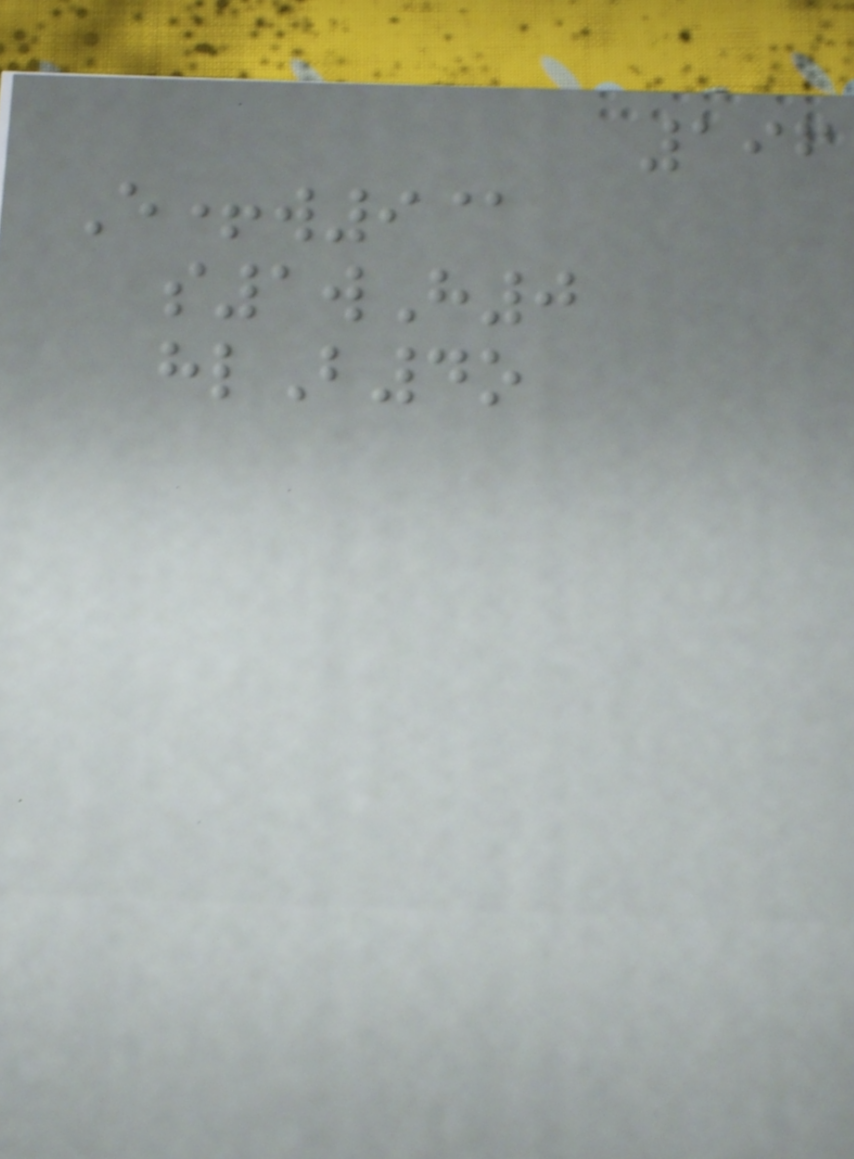196
E+w9@
s1wH0
hlB4o
